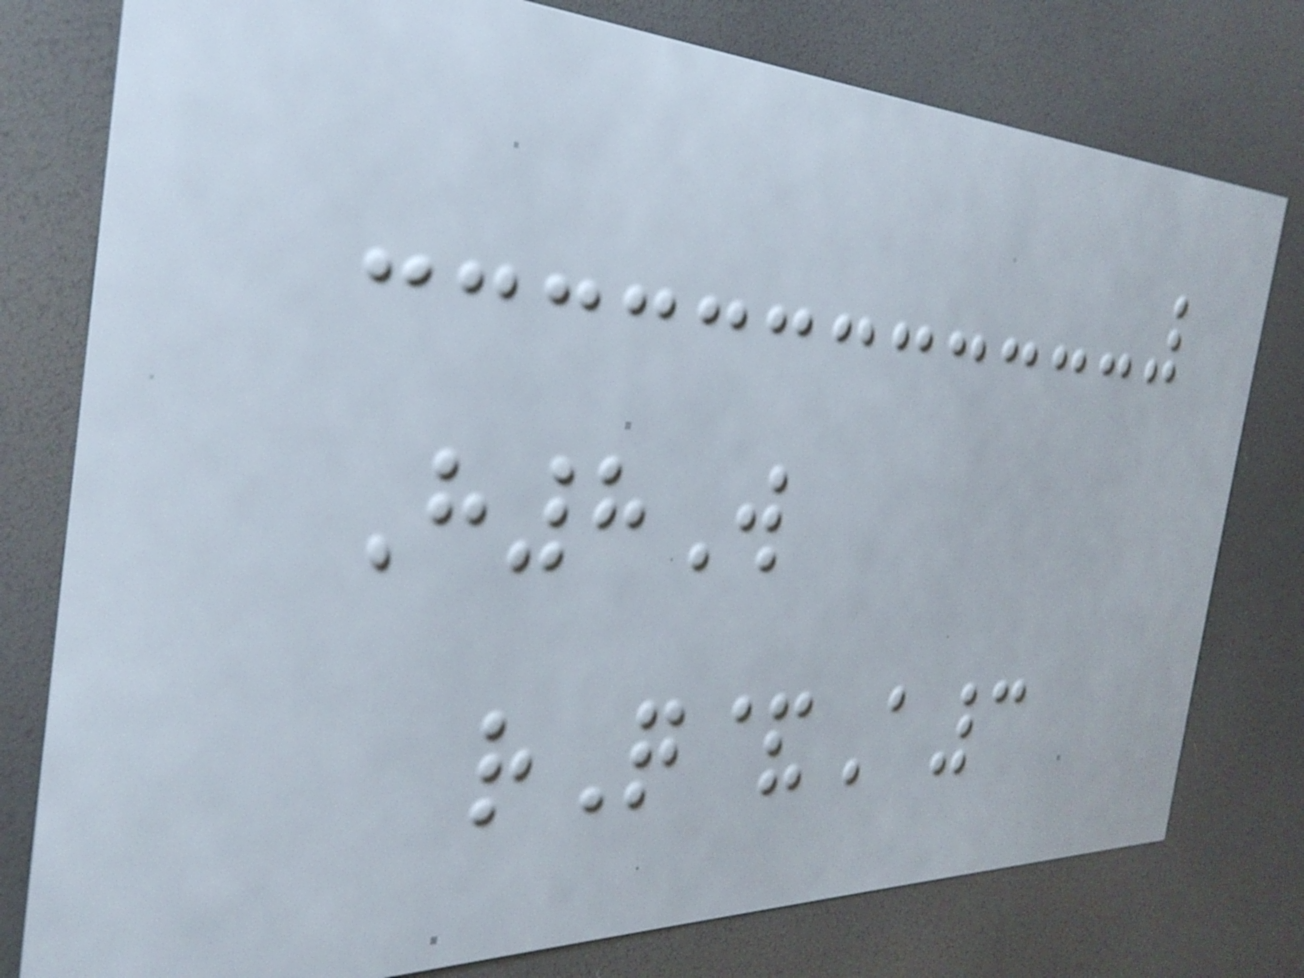H8W
rQ&A3
